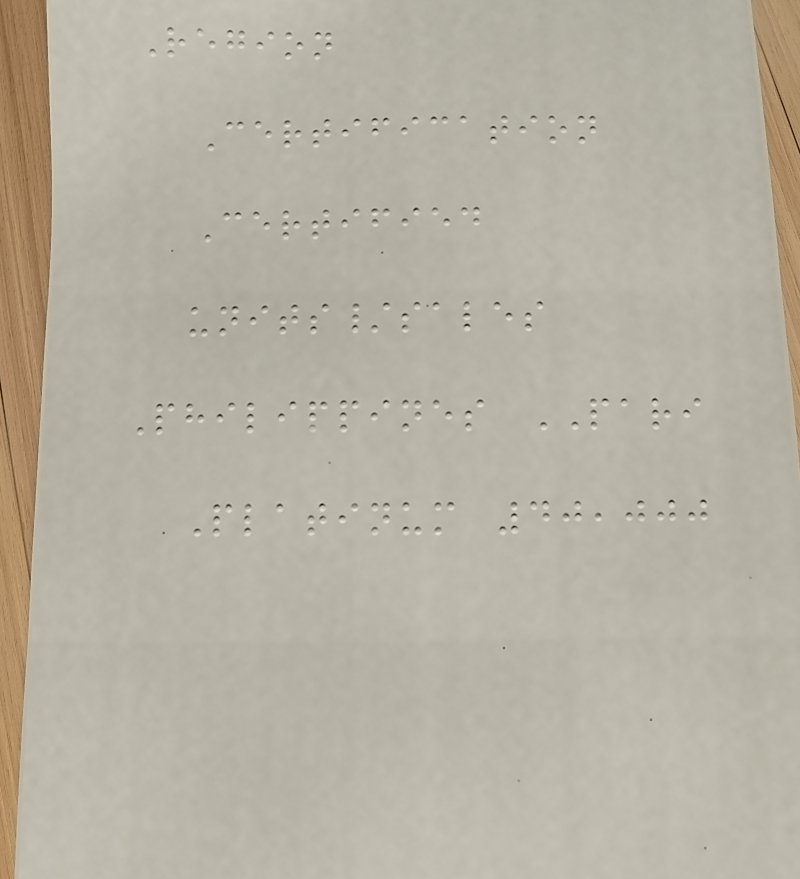Region
Certification
Certified
units/sales
Philippines PARI
Platinum 40,000
